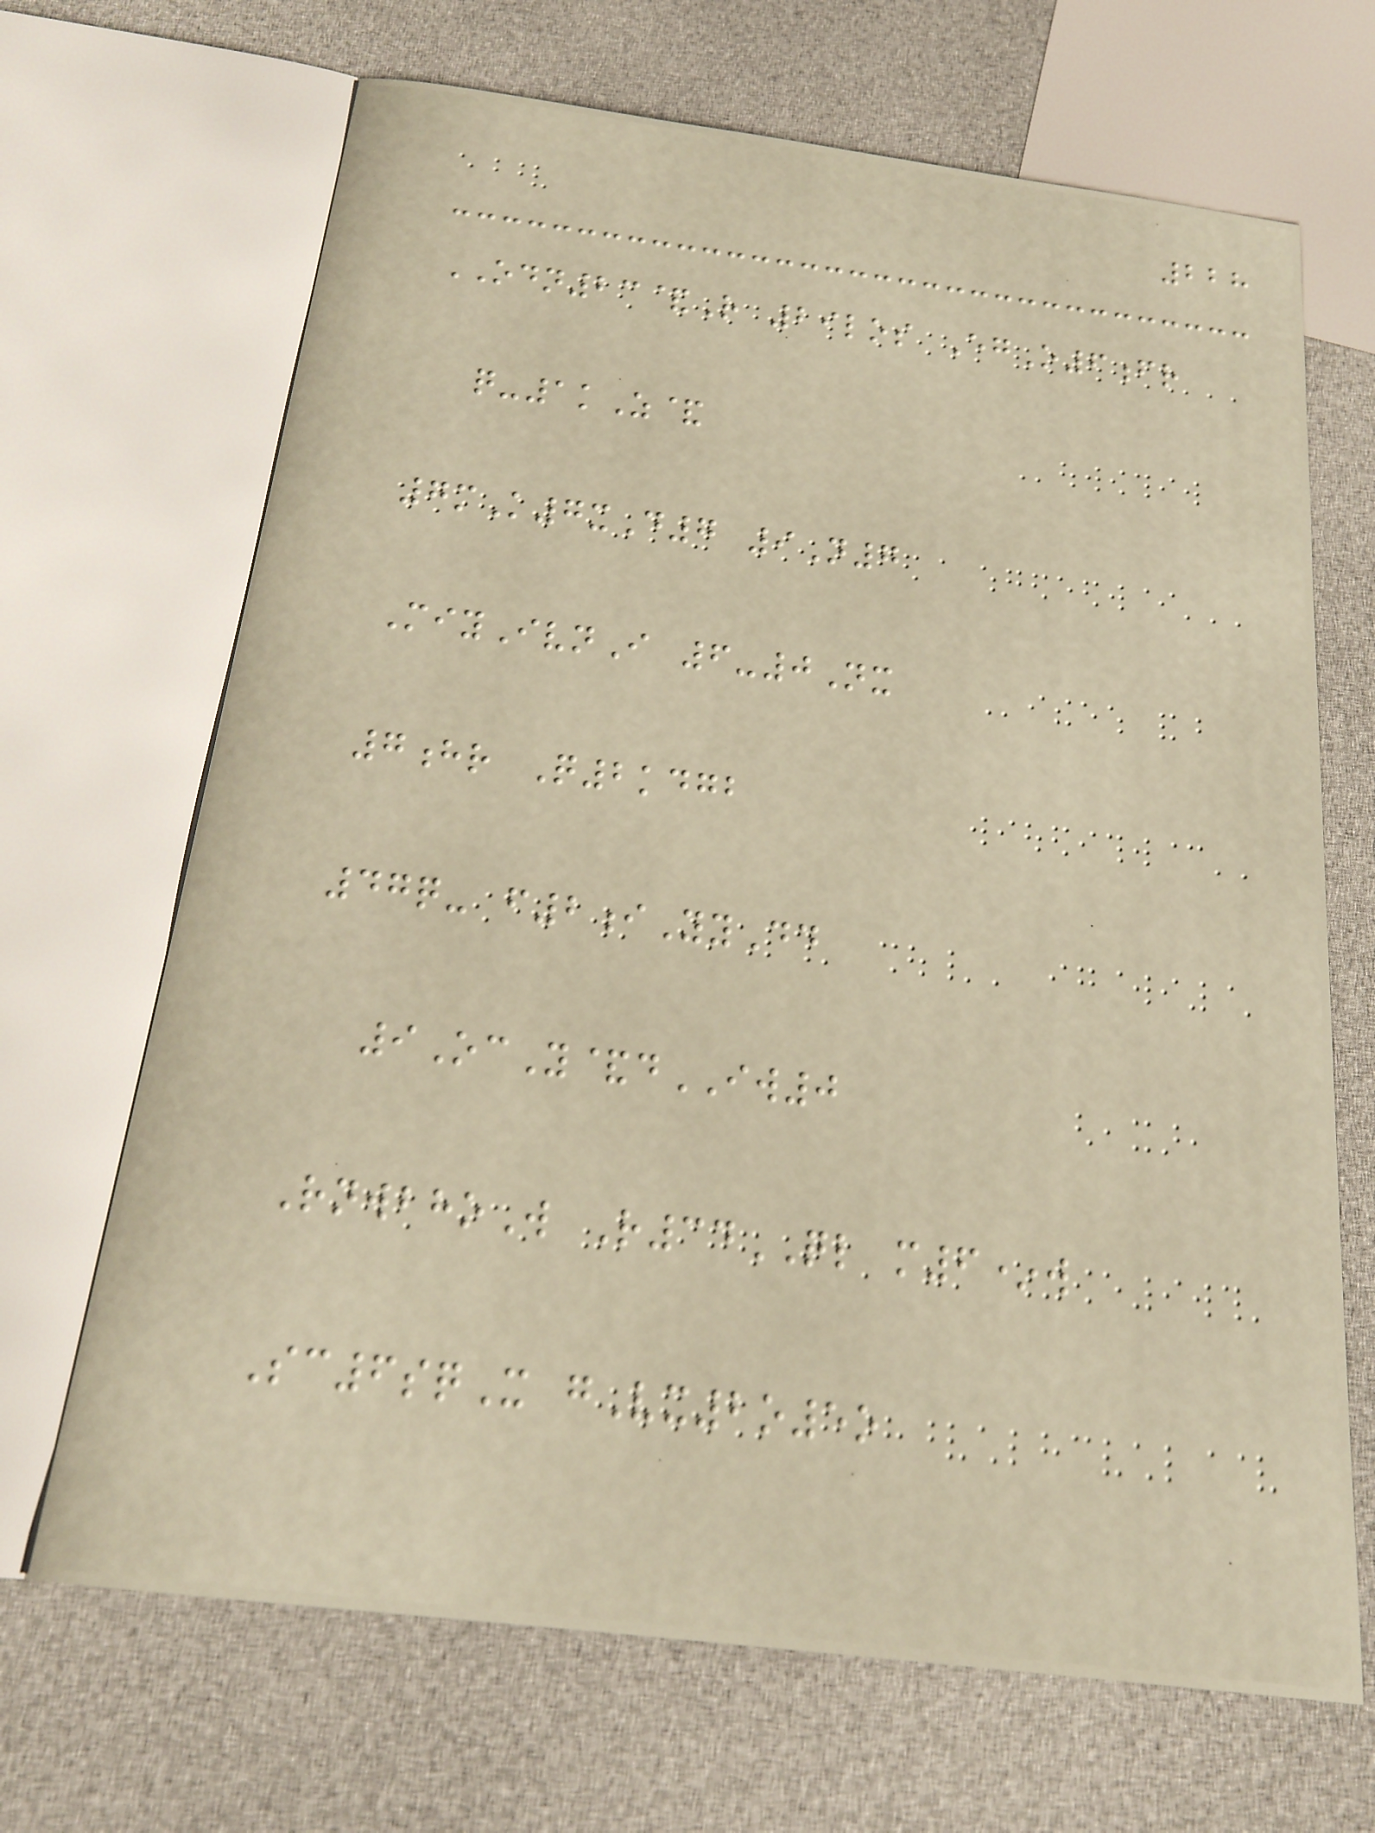228
ODN23&R 29los EgO6fr
q-1kZ&
7mK7xD7 9N7
MiyIvnI 6-0Nx
7hr Q2kdgb
47q- f2iYyDd
9OcY&dIW0
RnwbhoW R34QL m6*w
Sc6sqX gVx2o5o
